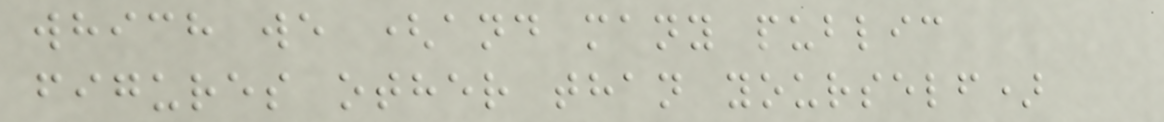which we (and many public
figures other than yourself)
